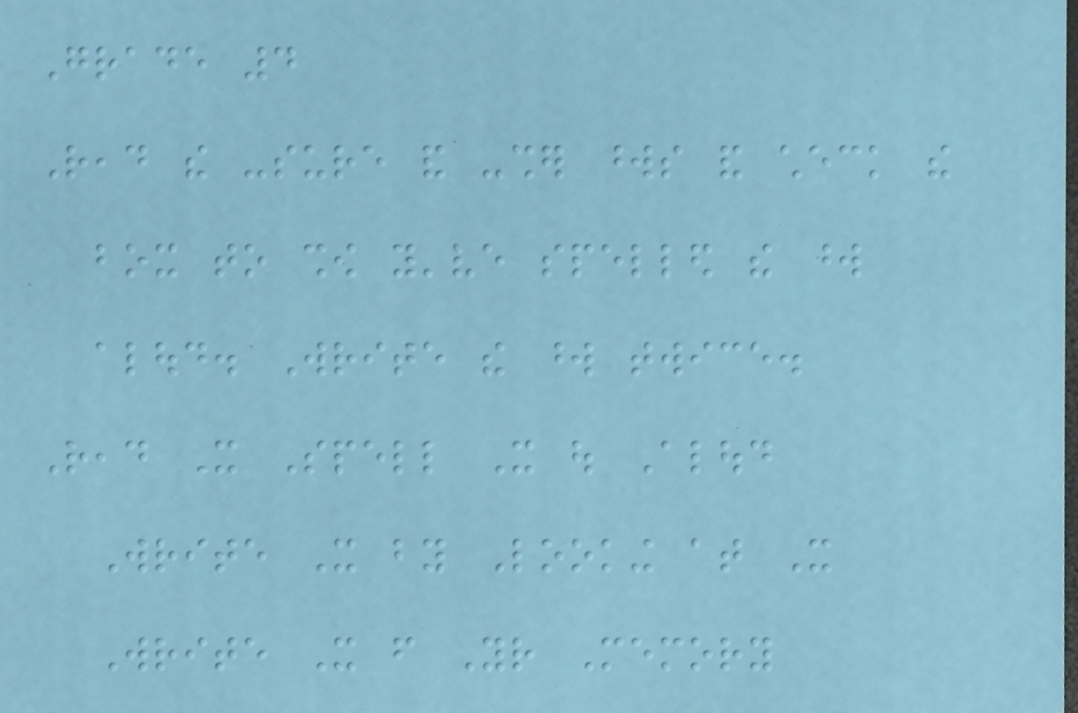Grade 4
Read the -sure and -sher words and check the
box to show you've spelled the word
aloud. Write the word twice.
Read It Spell It out Aloud
Write It by Looking at It
Write It from Your Memory
